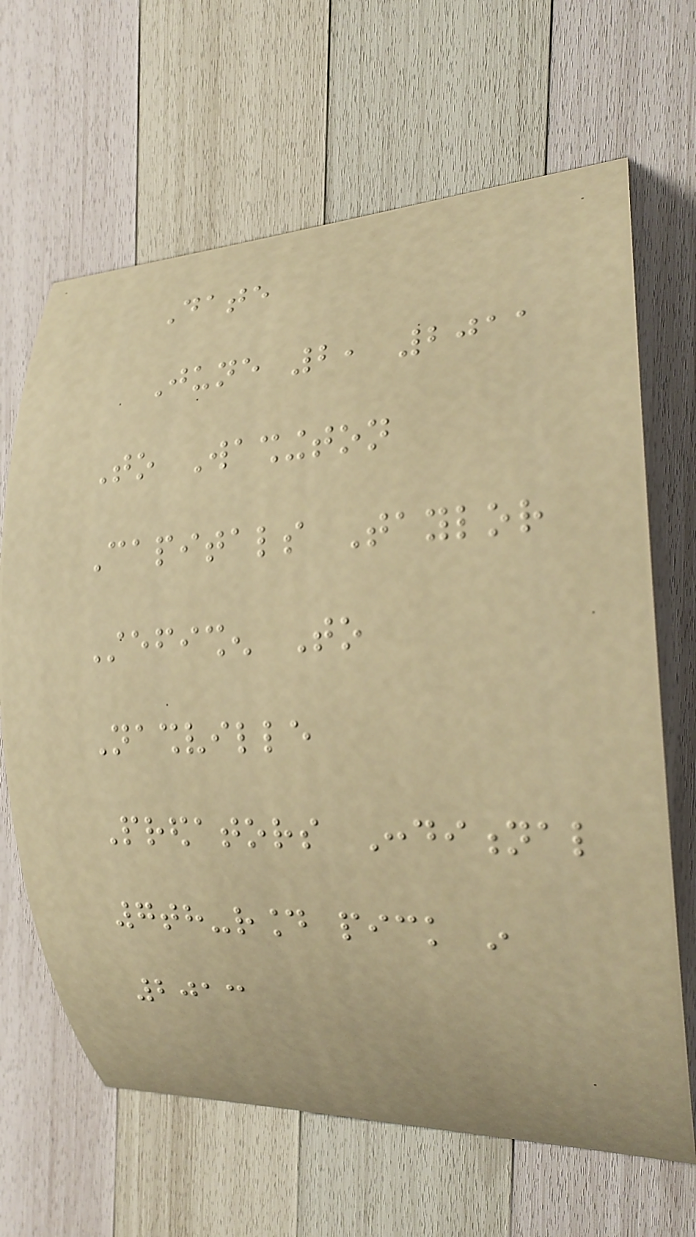Date
June 2, 2011
To Washington
Capitals Taylor
Stefishen To
Nashville
Predators Conditional
7th-round pick in
2013
